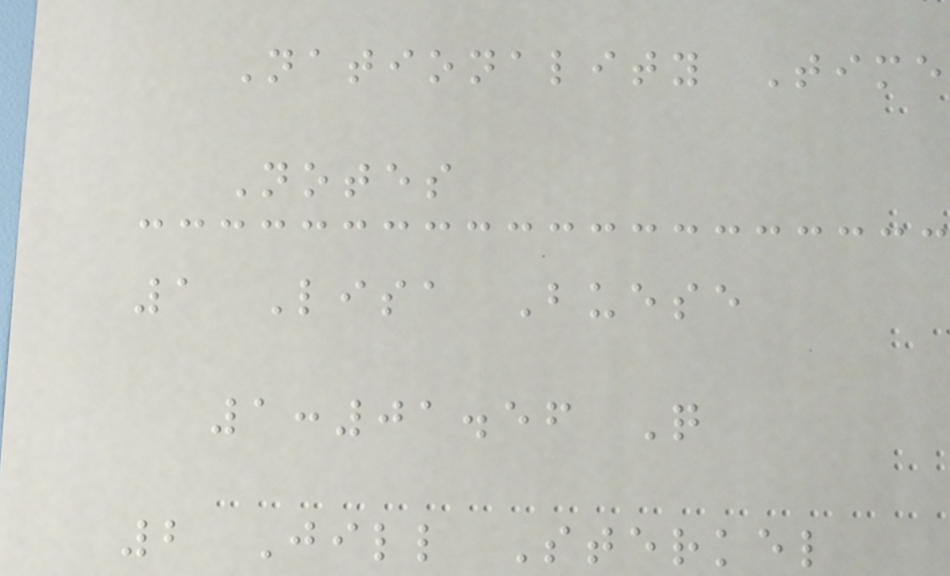Nationality Time
Notes
1 Lisa Buese
1:01.56 Q
2 Jill Sterkel
